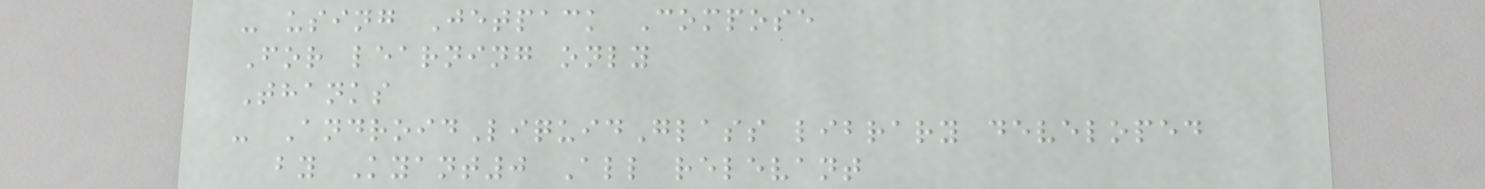- using Jetpack Compose
For learning only
Thanks
- AndroidLiquidGlass library developed
by Kyant0 All relevant
